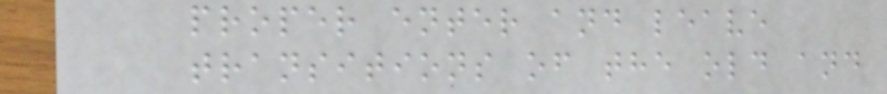proper enter and leave
transitions of the old and
